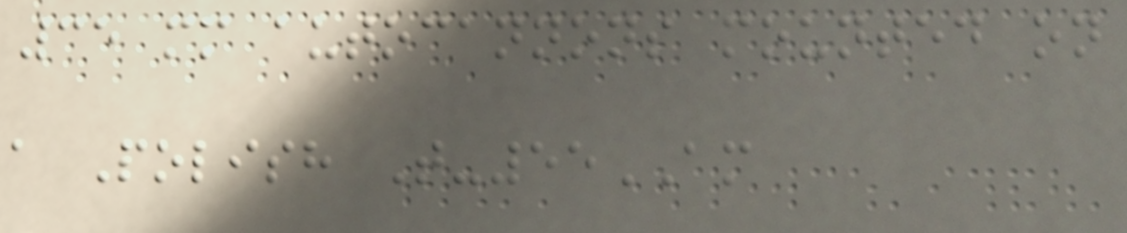35 mm autocannons mounted on
a Polish T-55AM
